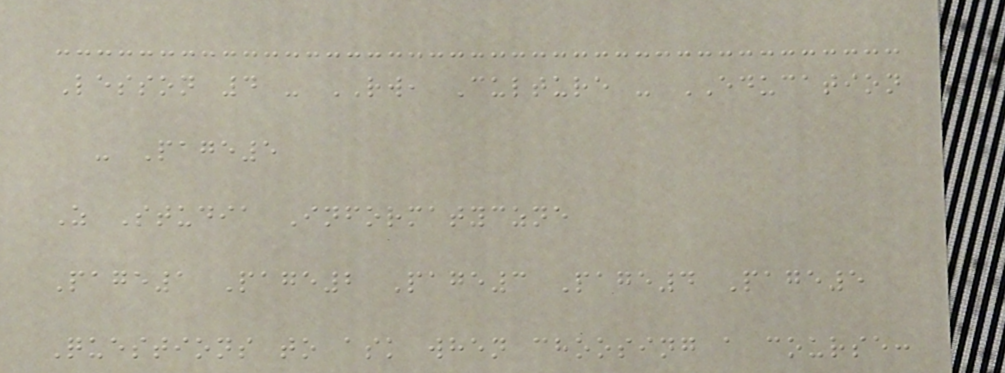Lesson 4 - RW, Culture - EDUCATION
- Page5
Z Studia Informatyczne
Page1 Page2 Page3 Page4 Page5
Questions to ask when choosing a course:
